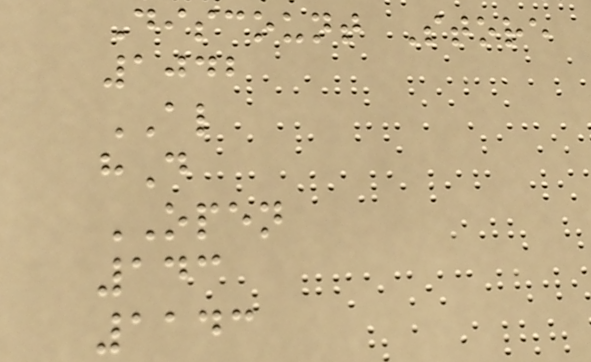Discount Store
1042
AL
hD
OPEN
143
1143
